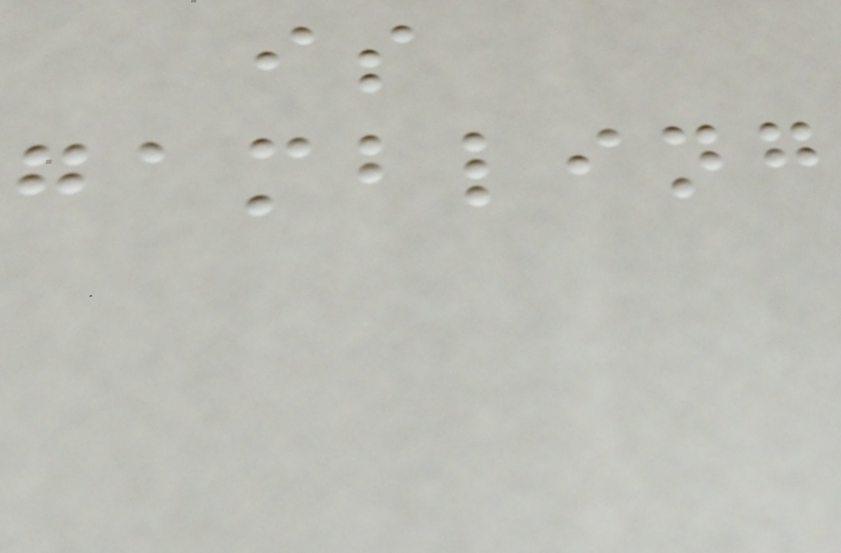is
gambling
